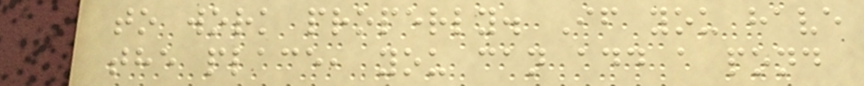to work properly. If you have
the place, you can add a pond
